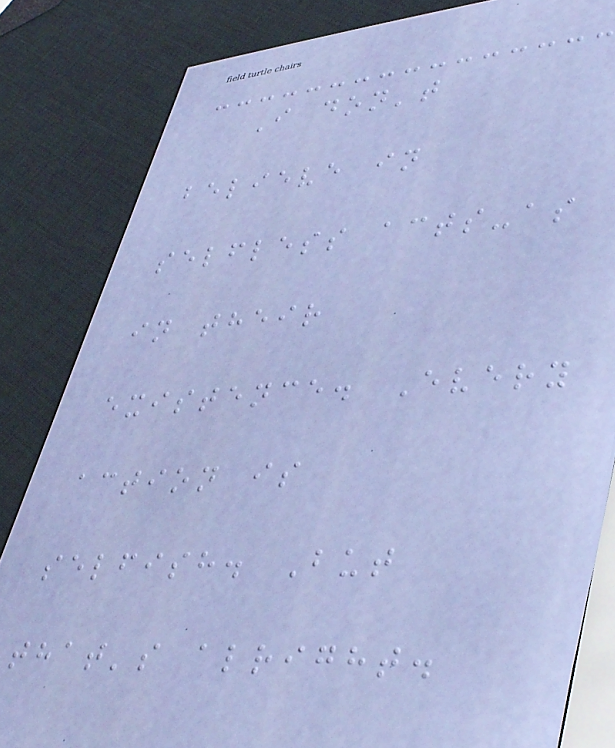I don't
believe in
selfless acts-as
in their
existence. Every
action is
selfish. But
that's alright.
